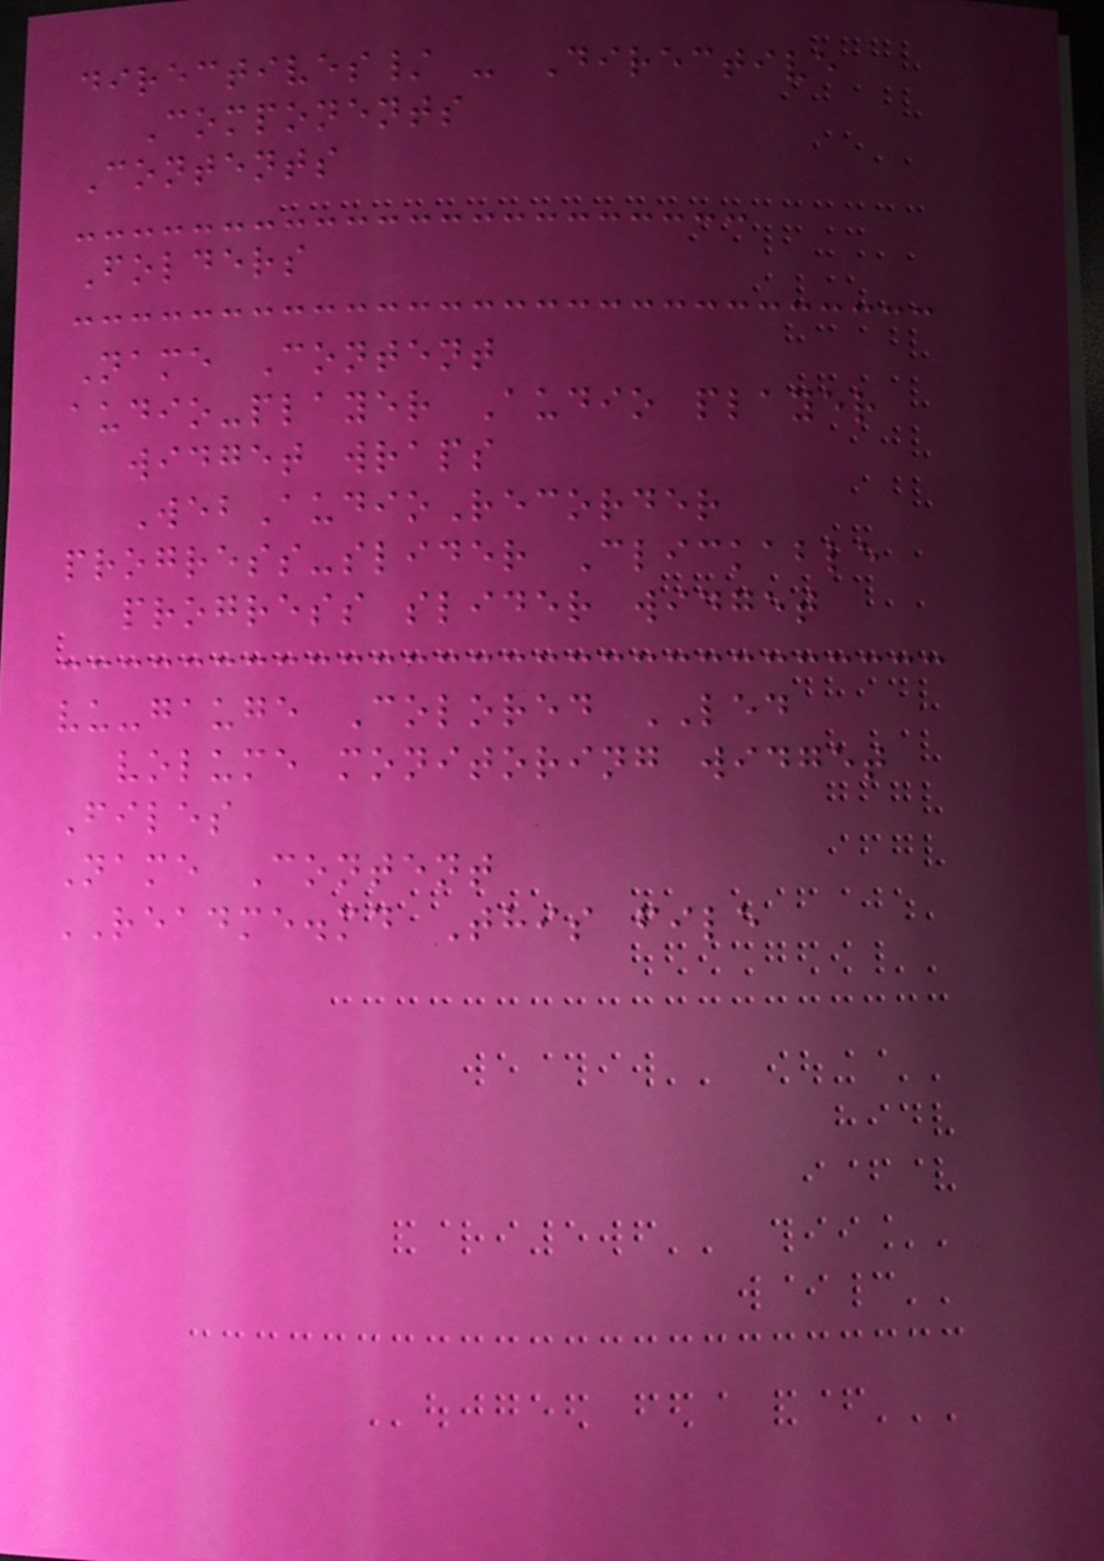directives/ - Directive
Components
Contents
Folders
Name Content
audio-player Audio player
widget wraps
WebAudioRecorder
progress-slider Clickable
progress slider widget
vu-gauge Colored LED
volume monitoring widget
Files
Name Content
README.md This file
